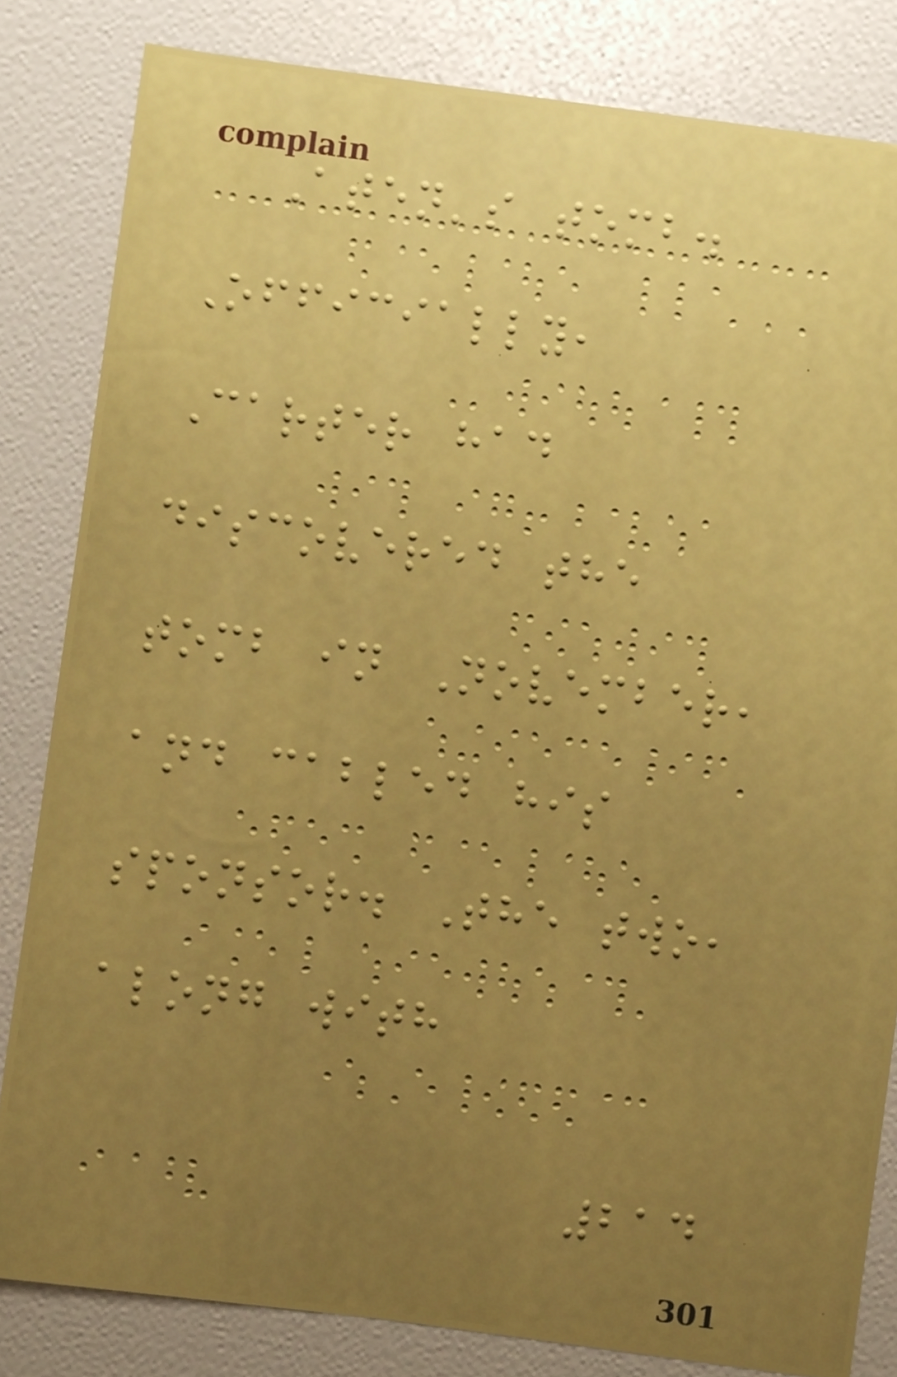Aten's tomb.
Officially,
Carter had
discovered the
tomb in November,
and cabled his
sponsor. The two,
along with
214
